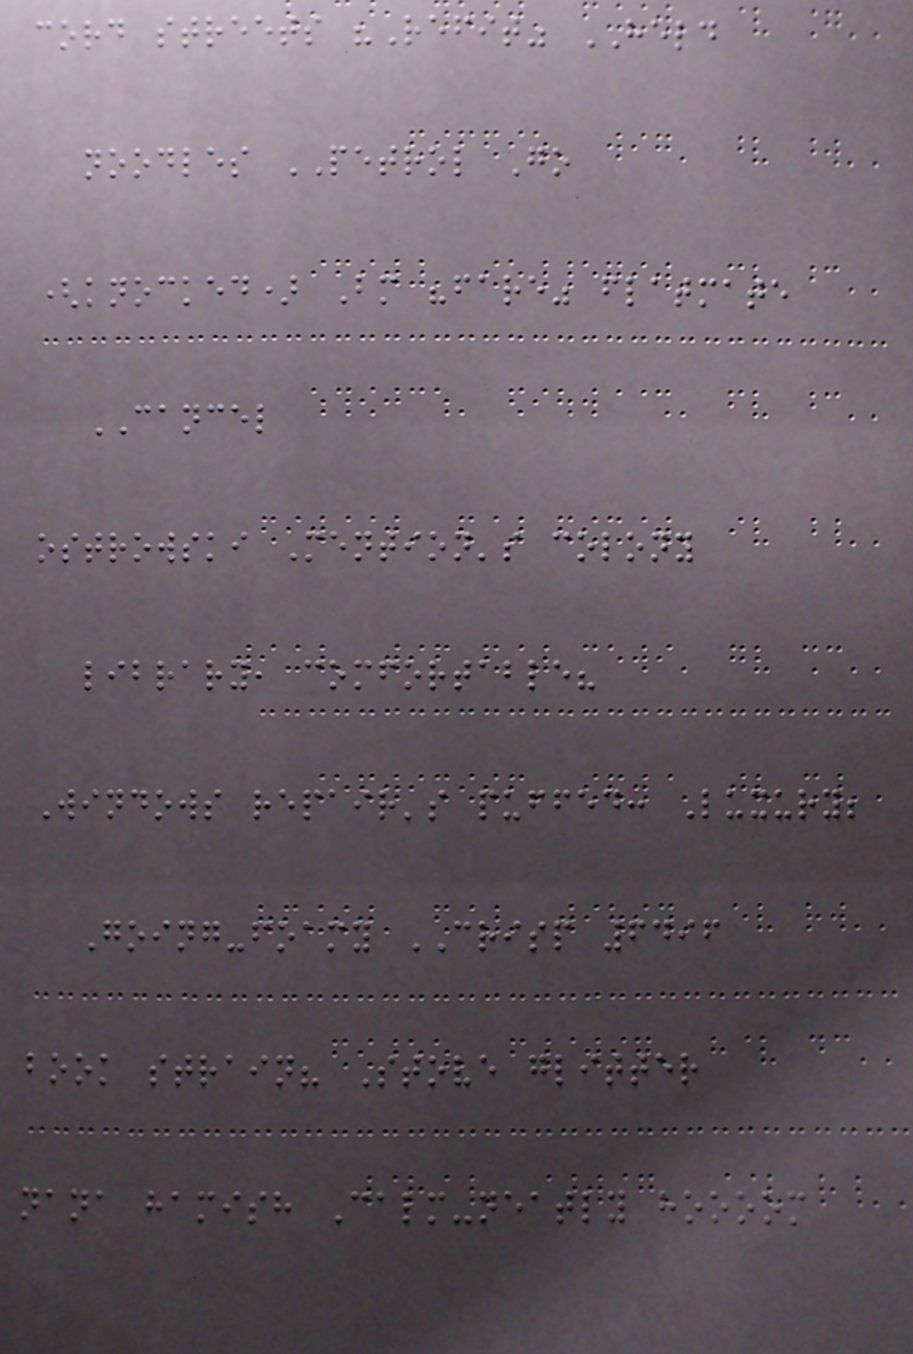cord streets "Refit" HELD
noodles PETROL Go
(knocked) Bm "fare" flatmate
CANCEL
ostrowski Mention's colony
library, comfortable?
Windows repair's puffed: Luxury;
Going-foamy CRISP 6496
book strain? Stove glitter
nana hamish Calm-neatly hoooom
